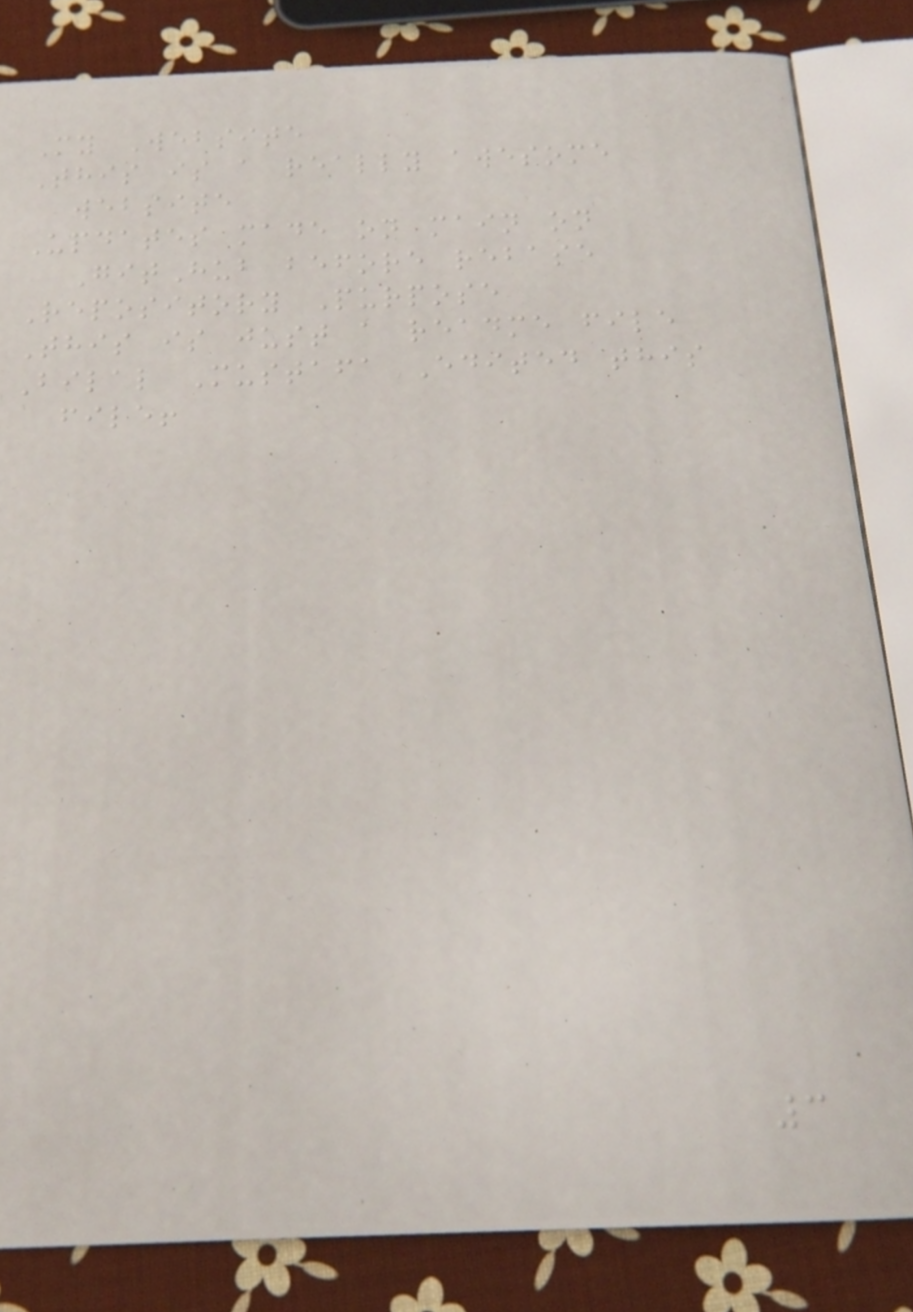My Website
This is a really awesome
website
Updates made on main on
GitHub before rebase
Repository Purpose
This is just a readme file
Bilal Mustafa Edited this
file!
3
